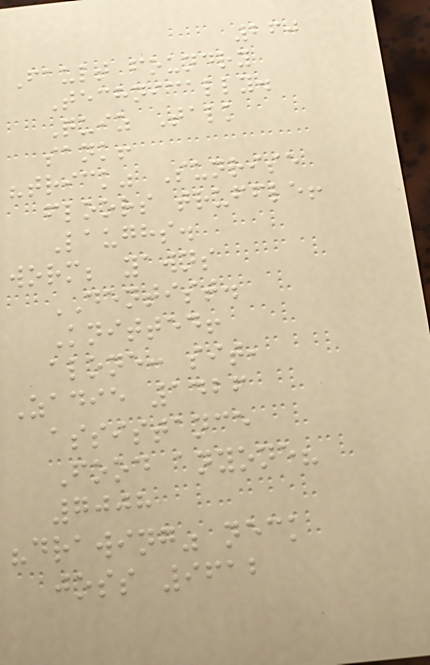260
Fault foundry
Technically.
Quiz Talk
sank!
"trick" Sunrise
floors truffle!
Laughs.
worm; yawns
DENTIST.
Knitted!
alone: sit,
Zadie 1426
assistance
Food anyone?
7008
"drawing" neck
joss 9612
